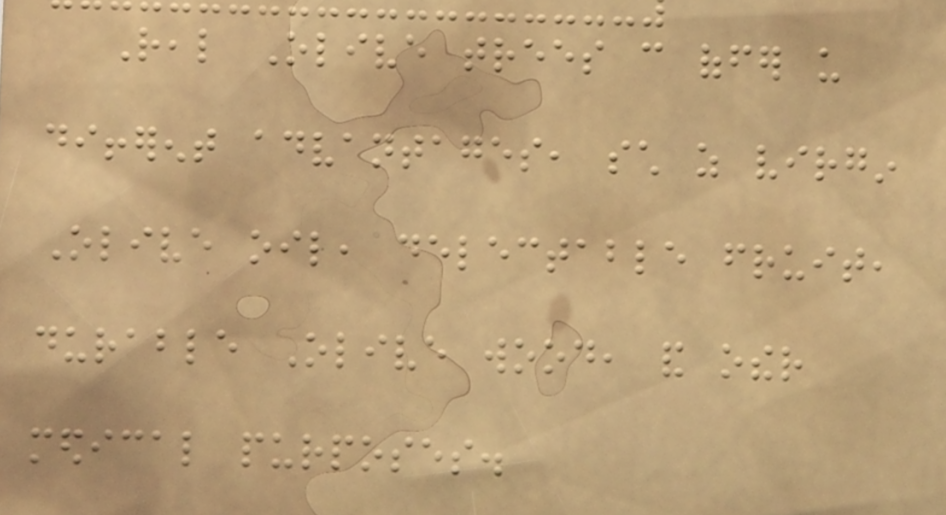Real Olive trees can offer us
different advantages, such as virgin
Olive oil, delectable fruit,
durable Olive wood, and other
medical purposes.
